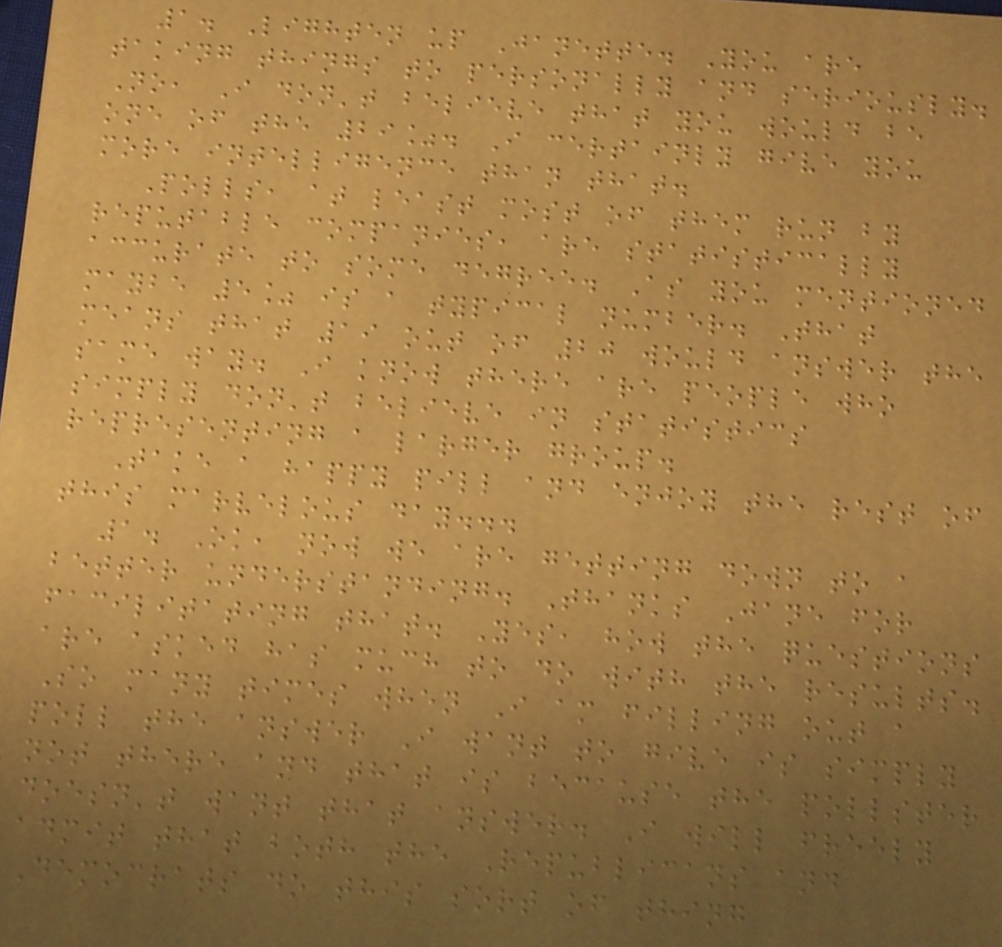1. Lighten up Janette. You are
taking things to personally and seriously.
No, I don't believe that you would be
one of the 29%. I certainly give you
more intelligence than that.
Polls, at least most of them run by
reputable companies, are statistically
accurate to some degree. As you mentioned
maybe 5% is a typical number. That
means that 19 out of 20 would answer the
same way. I know there are people who
simply don't believe in statistics
representing a larger group.
Take a happy pill and enjoy the rest of
this marvelous day...
1. Ok, now we are getting down to a
better understanding. Thanks Jane for
facilitating that. Yes, how the questions
are asked has much to do with the results.
So many times when I am filling out a
poll the answer I want to give is simply
not there and that is because the pollster
doesn't want that answer. I will freely
admit that both the Republicans and
Democrats do this sort of thing
